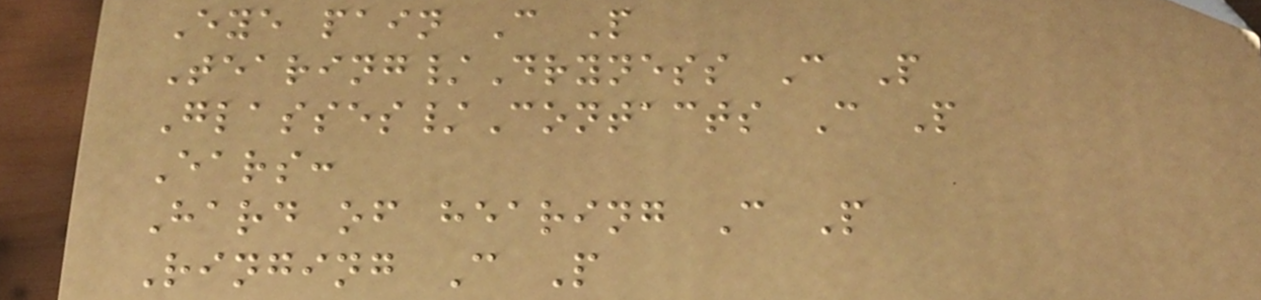Eye pain C P
Tearing/Dryness C P
Glasses/Contacts C P
Ears:
Hard of hearing C P
Ringing C P
